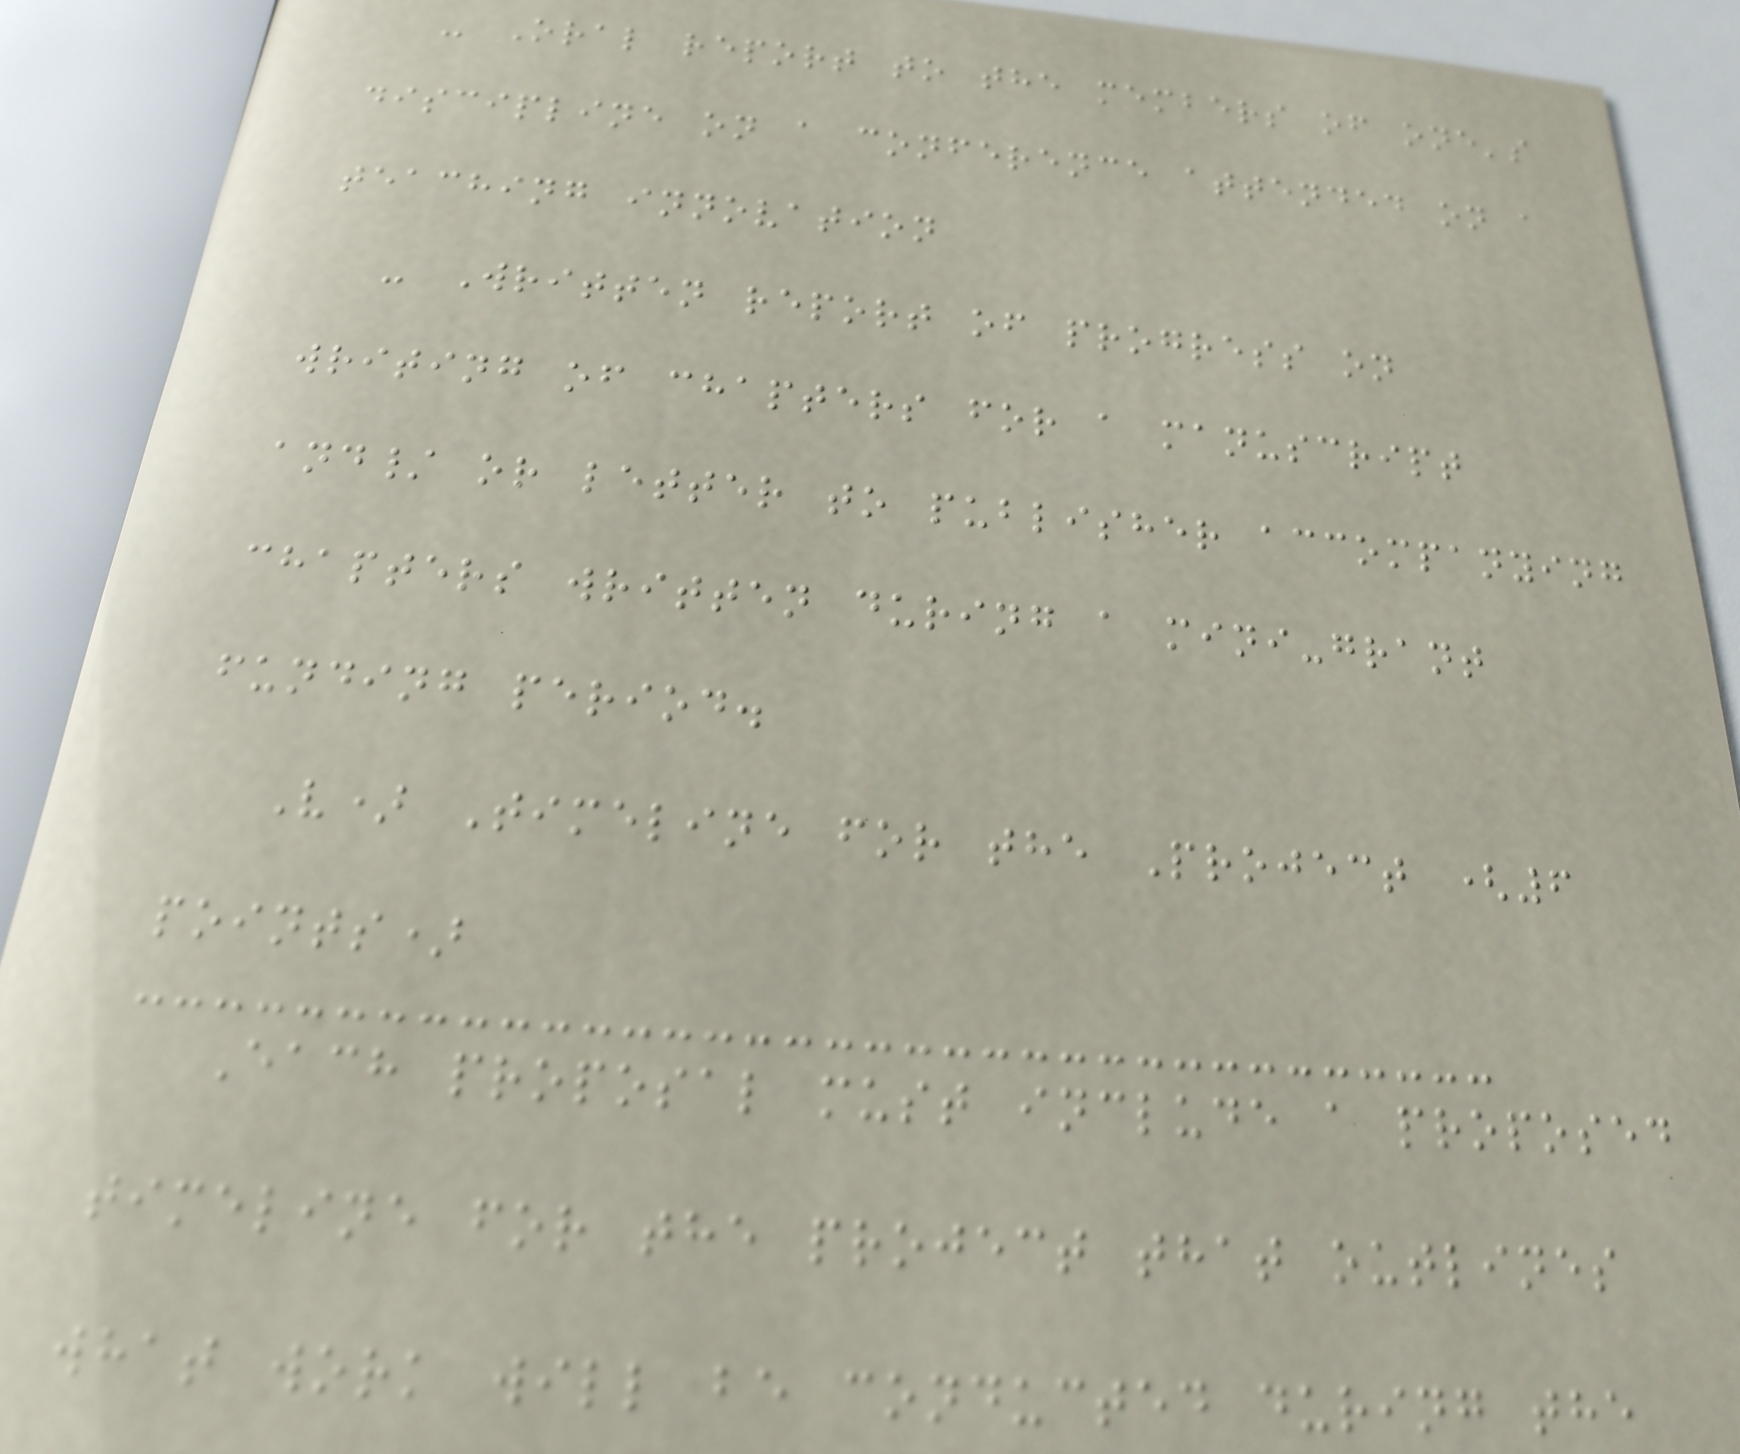- Oral report to the members of one's
discipline on a conference attended on a
teaching innovation
- Written report of progress on
writing of chapters for a manuscript
and/ or letter to publisher accompanying
chapters written during a mini-grant
funding period.
V) Timeline for the Project (6
points)
Each proposal must include a proposed
timeline for the project that outlines
what work will be conducted during the
